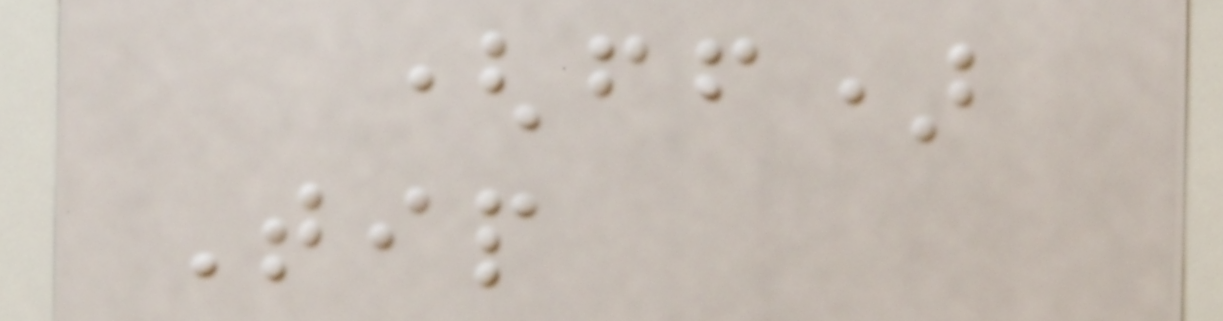(ff)
Tip
